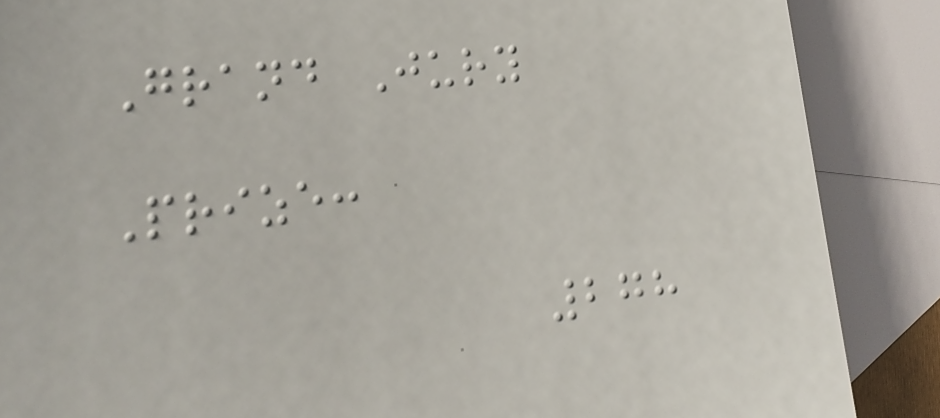Grand Jury
Prize:
278
